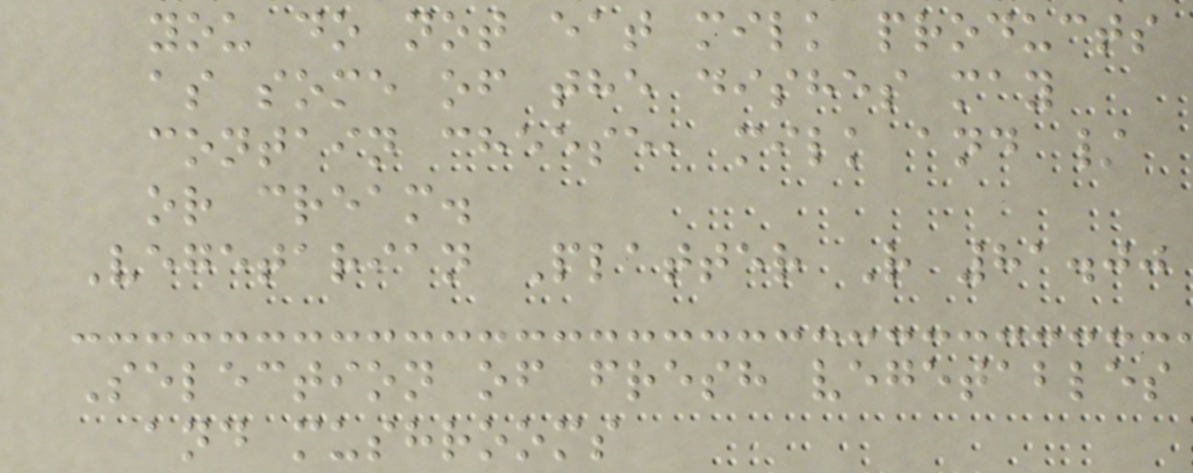you do not eat milk products
as some of the dishes may
contain cheese, milk and /
or cream.
Vegetarian Platter R 81.00
Selection of fresh vegetables
and mushrooms
